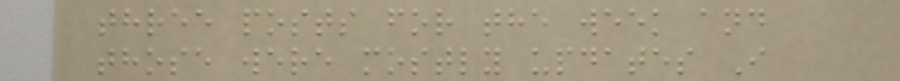three posts for the week and
those were mostly updates I
